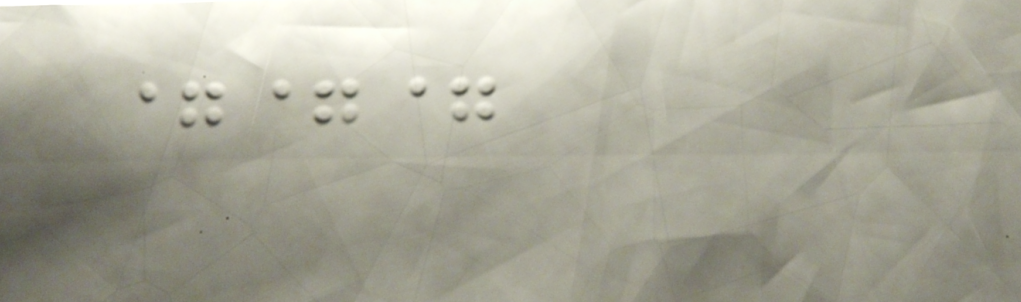===
